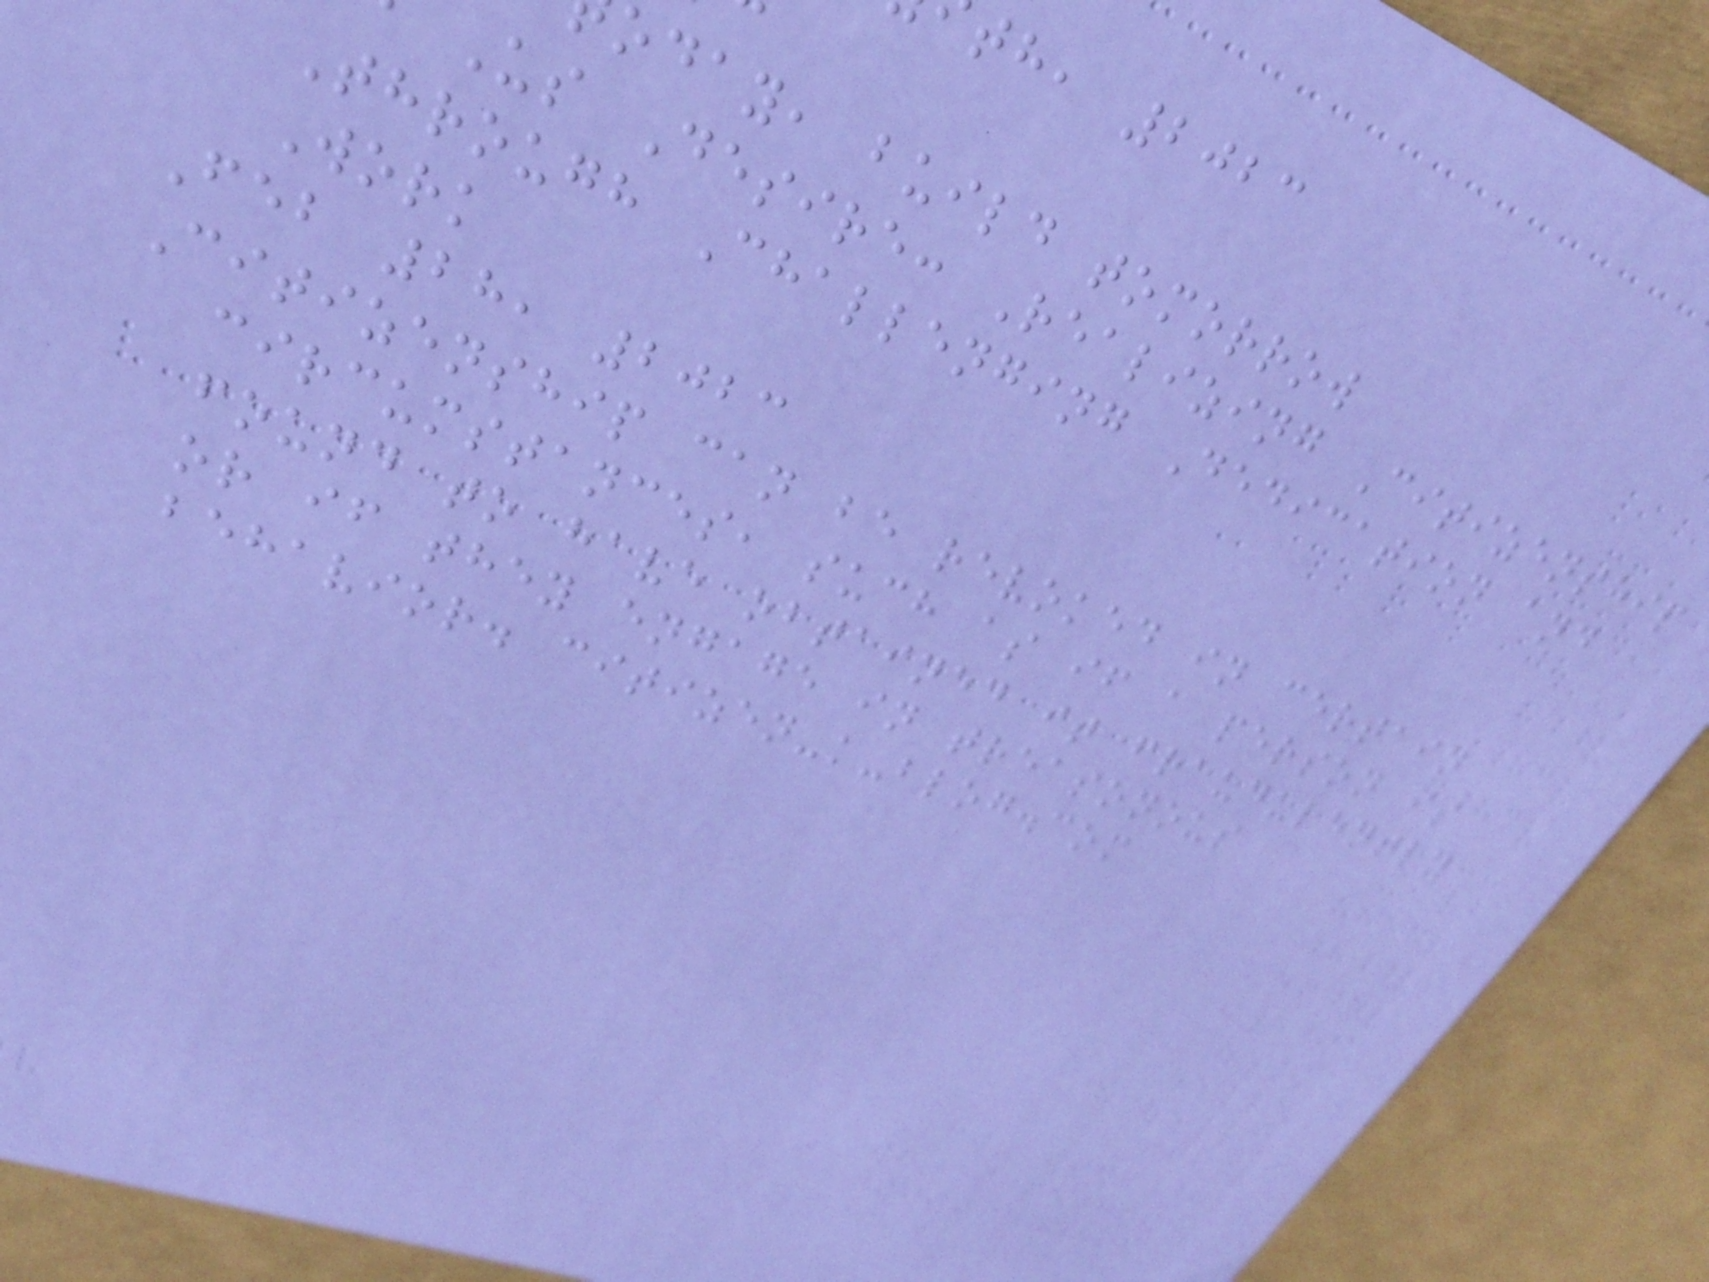th, 2023
oday, build tomorrow
Us Desire: Realizing Citizenship
Through Challenging Dedication and
Work
Feb 28, 2023
Citizenship can be revoked in certain
circumstances, such as if a person is
found to have obtained it fraudulently
or if they engage in treasonous
behavior. citizen-k-blog.com
